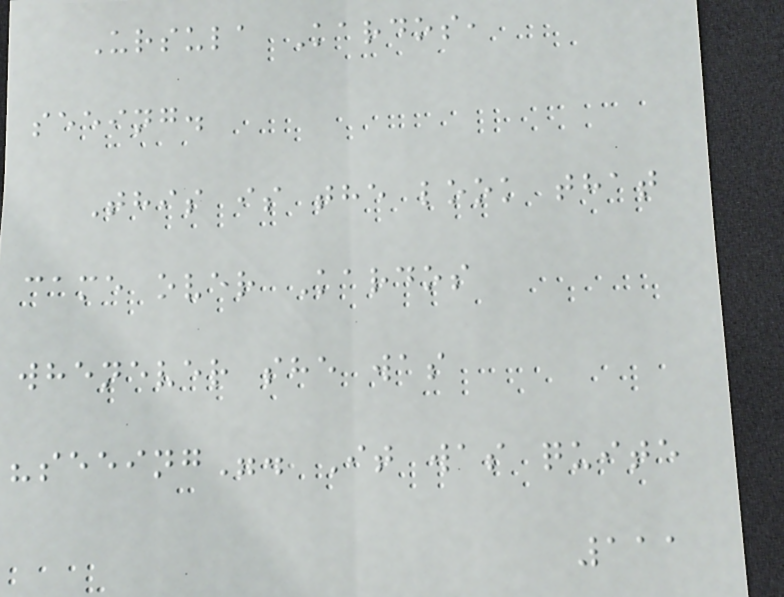Ursula Kardos,
seeing.
This is the look that
came over Kardos
whenever she was
"seeing". It was quite
111
